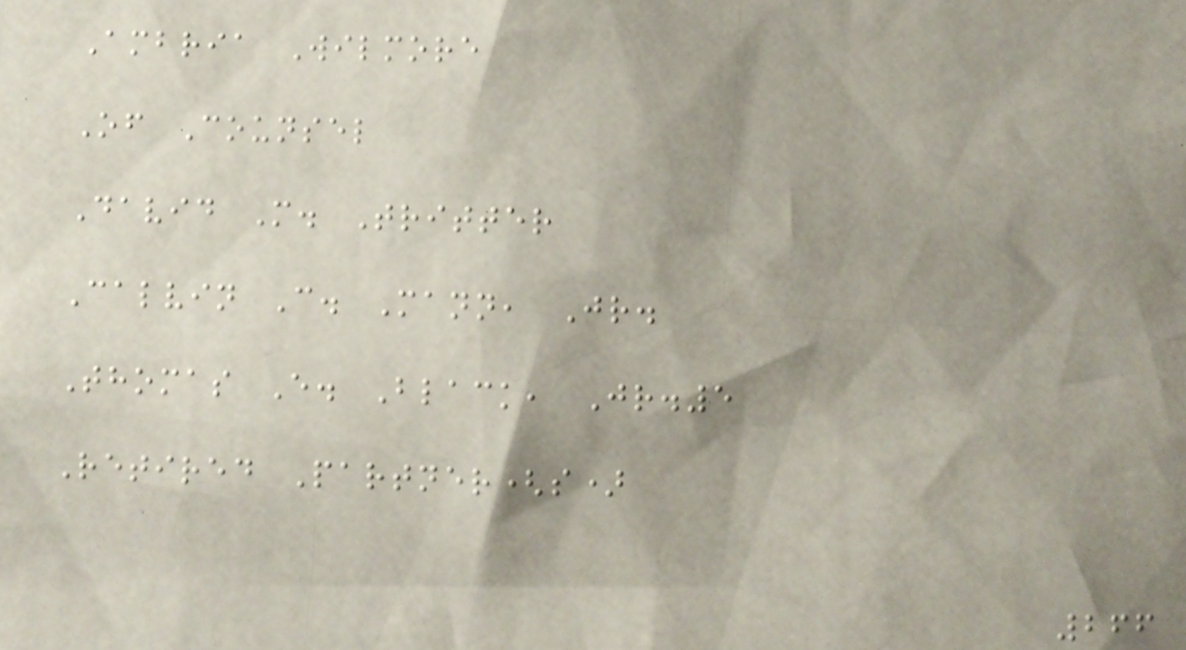Ambria Wilmore
Of Counsel
David M. Tritter
Calvin C. Mann, Jr.
Thomas E. Black, Jr.5
Retired Partner(s)
266
